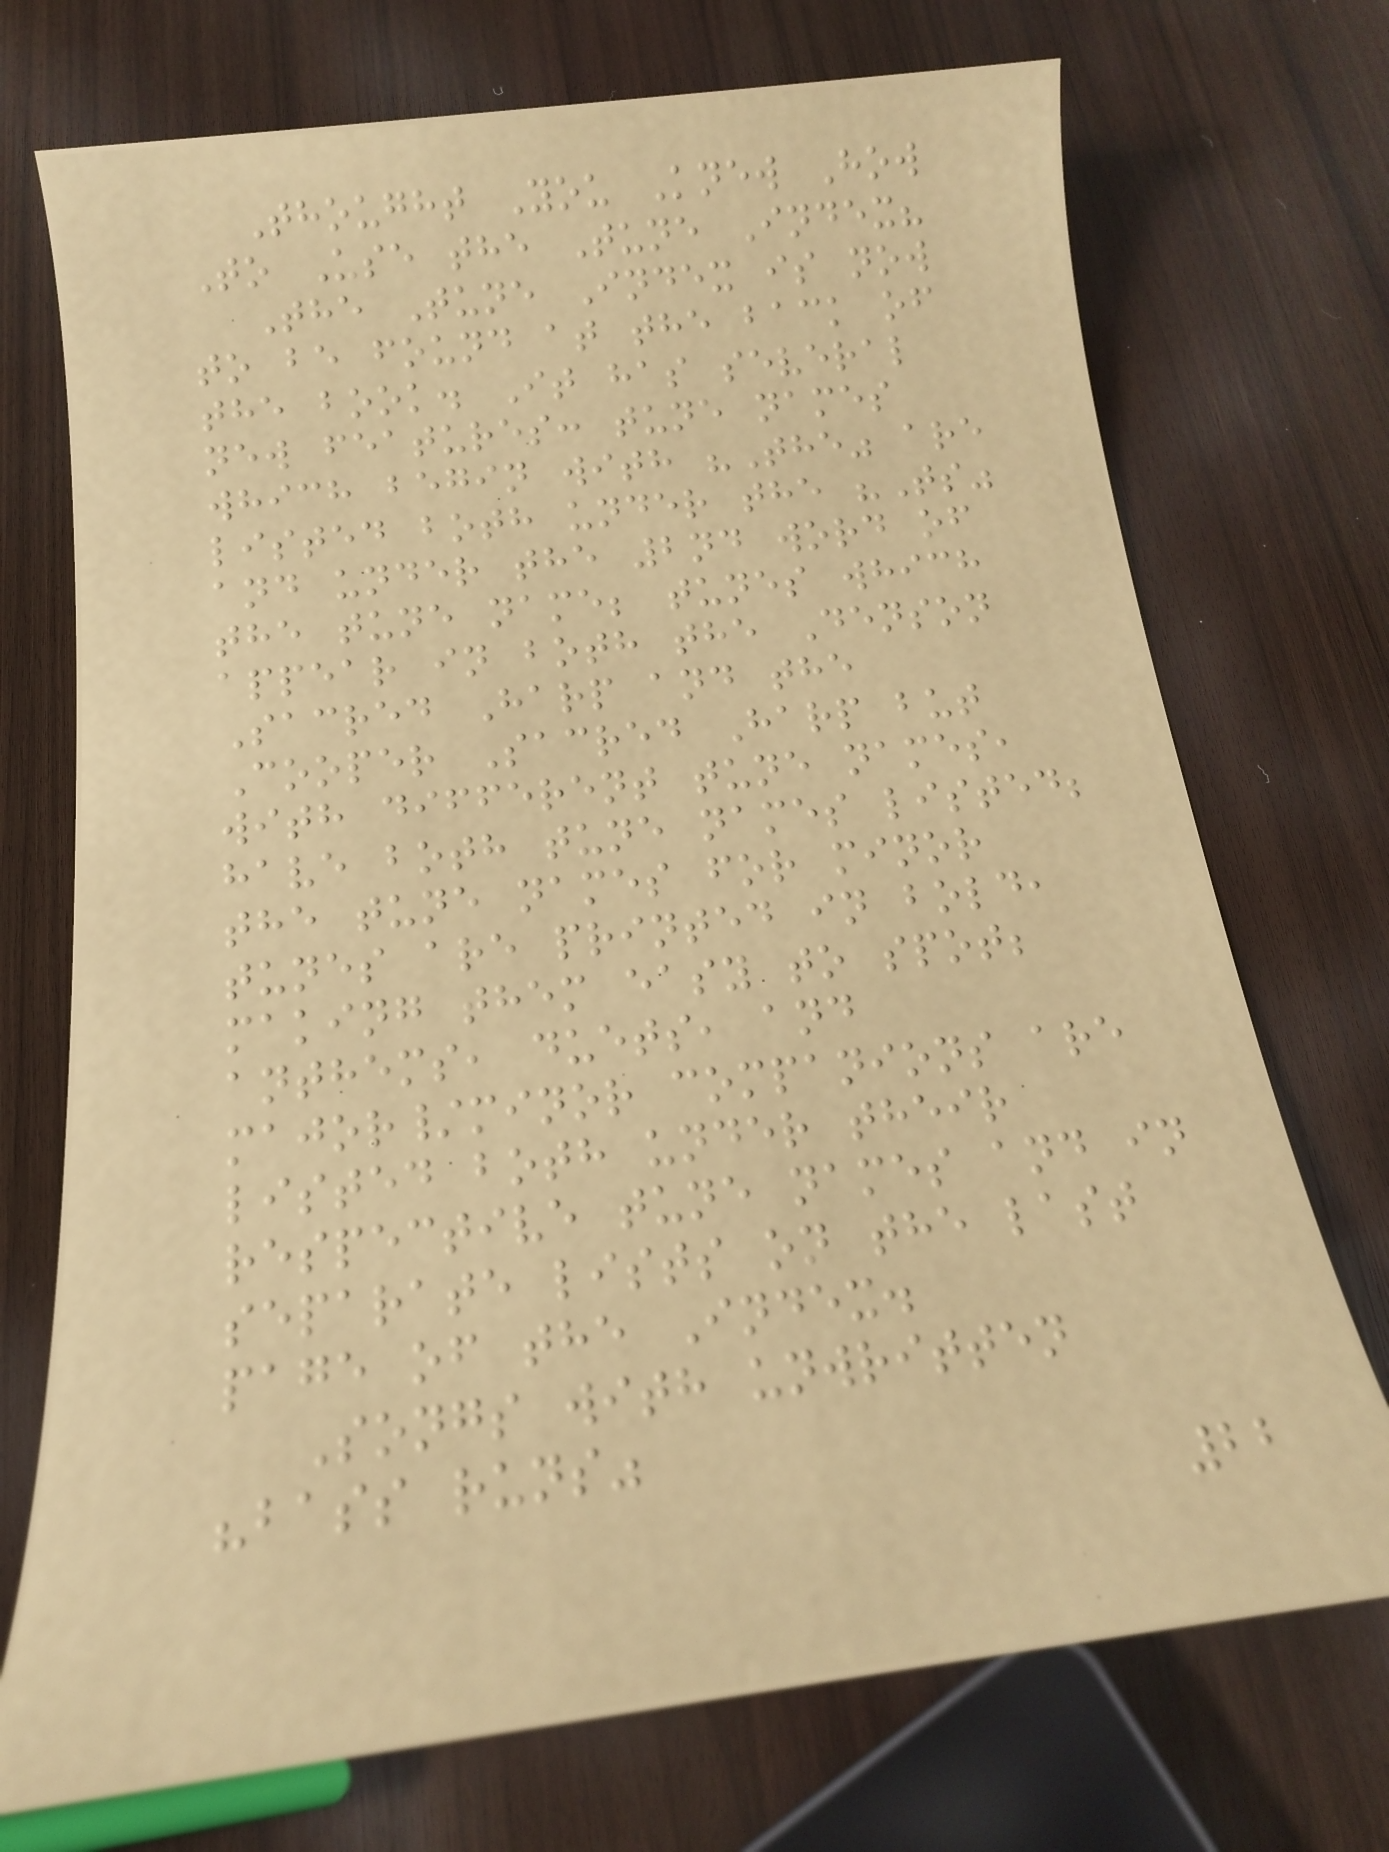Thought You Knew How
To Use the Tune Index?
The Tune Index is now
to be found at the back of
the book. It has several
new features: tune names
which begin with "The" are
listed both under the "Ts"
and under the 2nd word of
the tune name; tunes which
appear in both the Denson
Sacred Harp and the
Cooper Sacred Harp but
with different tune names,
have both tune names listed;
the tune names for minor
tunes are printed in bold,
making them easy to spot;
anthems, duets, and
major/minor companions are
listed both under their
respective tune names and in
separate lists on the last
page of the Index.
Songs with unwritten
"bass runs"
22
